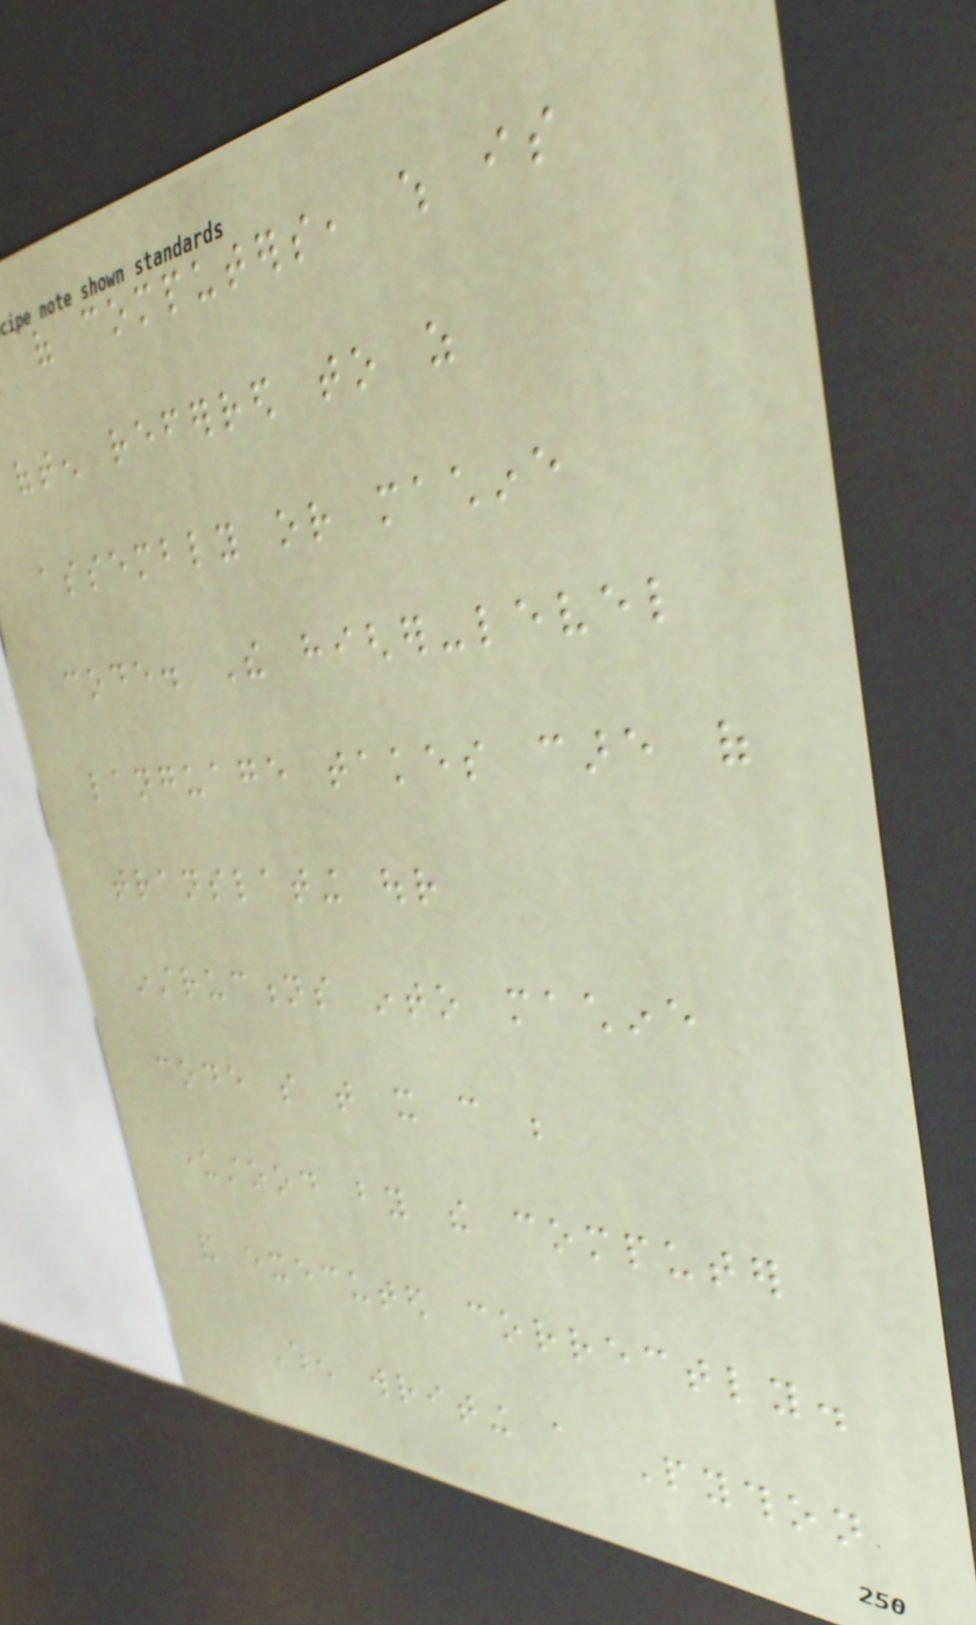of computers, which is
often referred to as
assembly or machine
code. The higher-level
language takes care of
translating our
instructions into machine
code so that it can be
understood by the computer
and executed correctly.
When writing a Python
